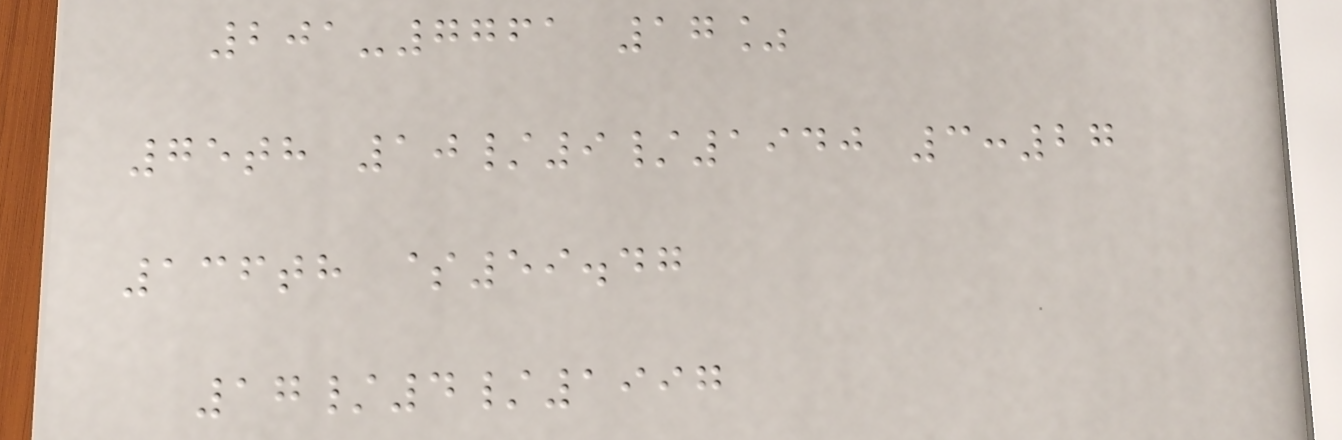201-7761 17%
75th 10/9/1940 3:27
136th $59.47
17/4/1997
